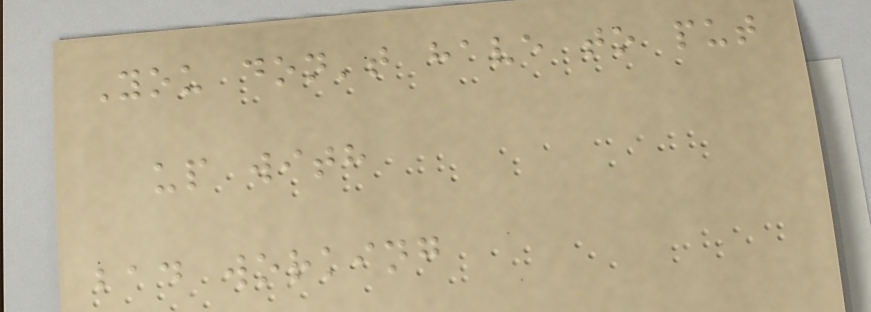You don't have to put
up with
bad working
